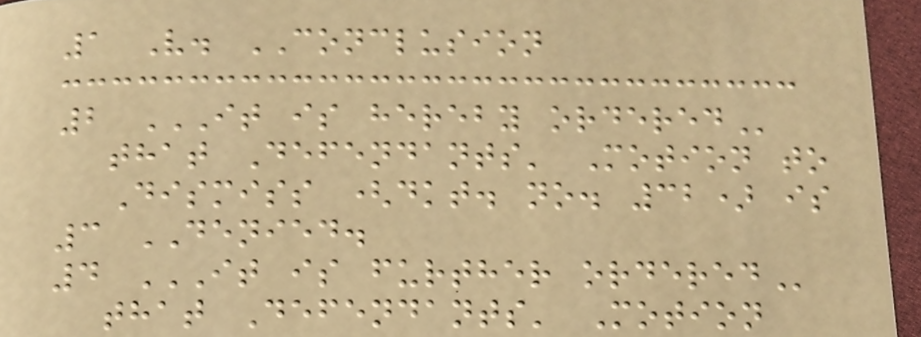1 V. CONCLUSION
2 IT IS HEREBY ORDERED
that Defendants' Motion to
Dismiss (dkt. no. 32) is
3 DENIED.
4 IT IS FURTHER ORDERED
that Defendants' Motion
